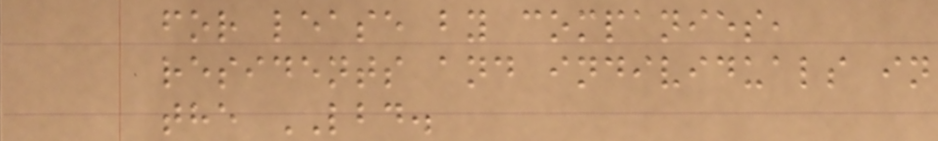for lease by companies,
residents and individuals in
the LBD.
